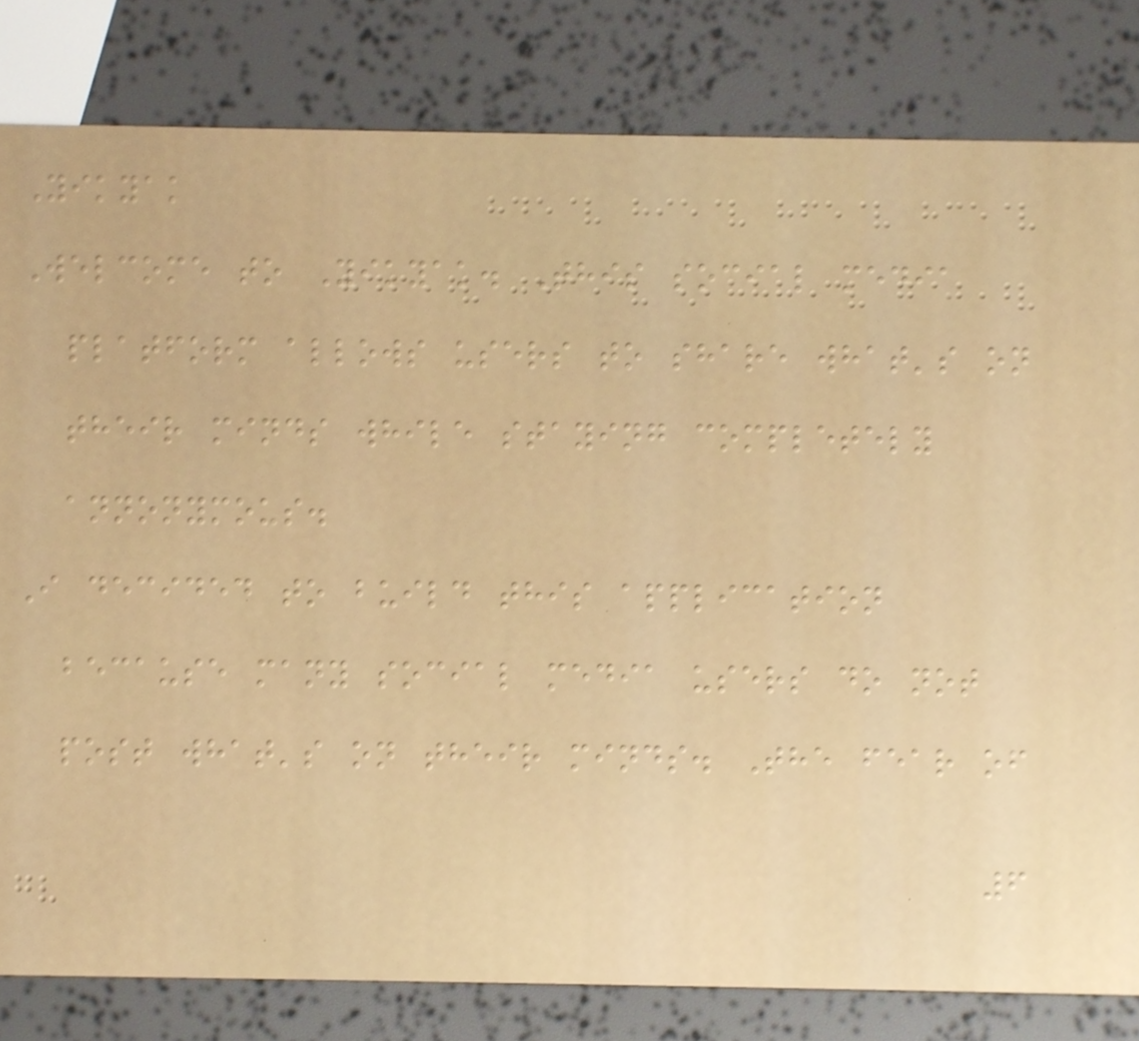Yikyak
Welcome to Yikyak. This social media
platform allows users to share what's on
their minds while staying completely
annonymous.
I decided to build this application
because many social media users do not
post what's on their minds. The fear of
6
